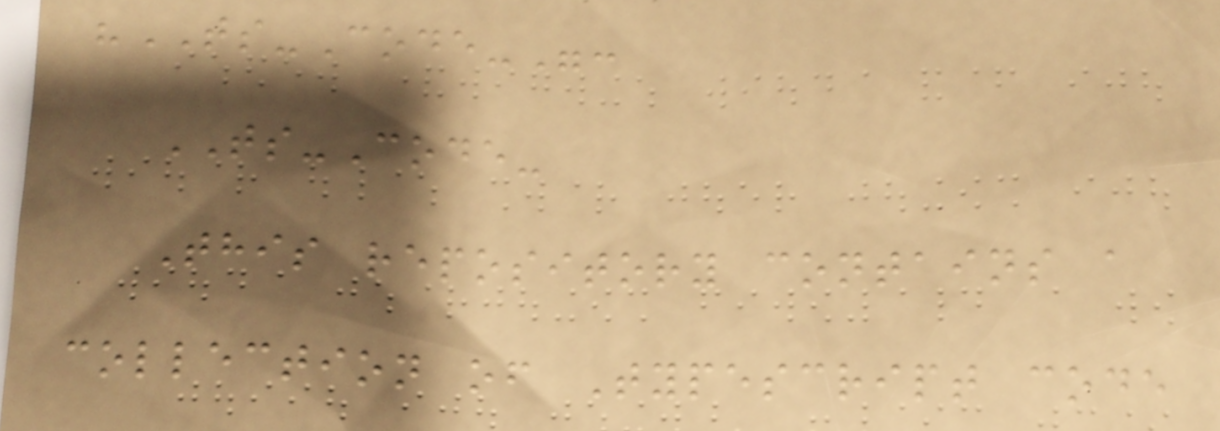"TS-Code-":
TS-Code-
This repository contains a
collection of Typescript code
